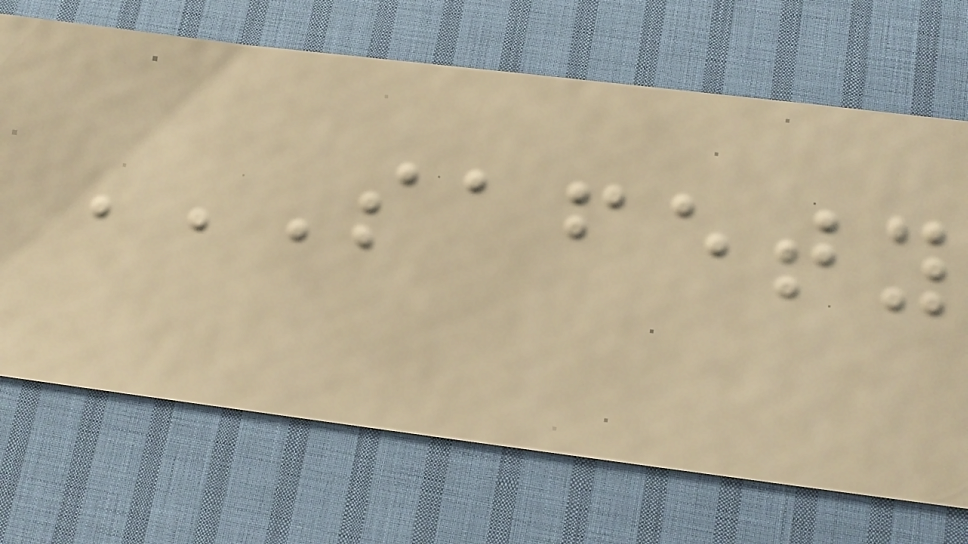SAFETY
